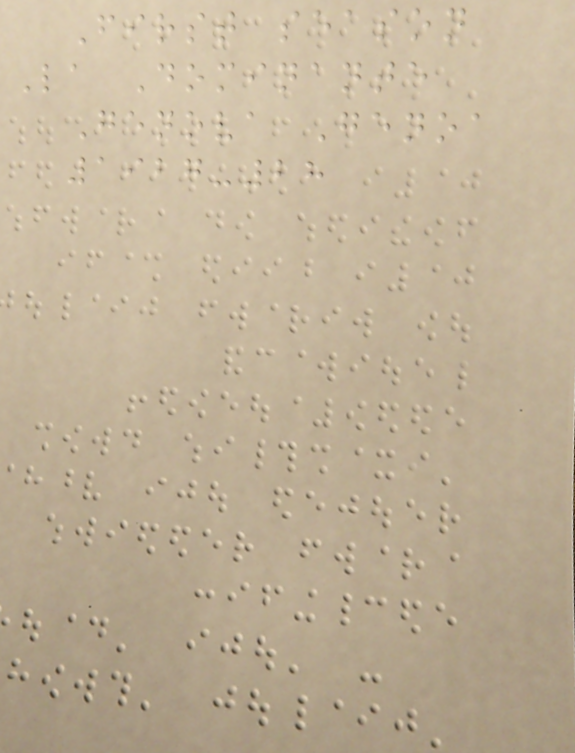First season
La Dominante
Genova Genoa
1927-28
